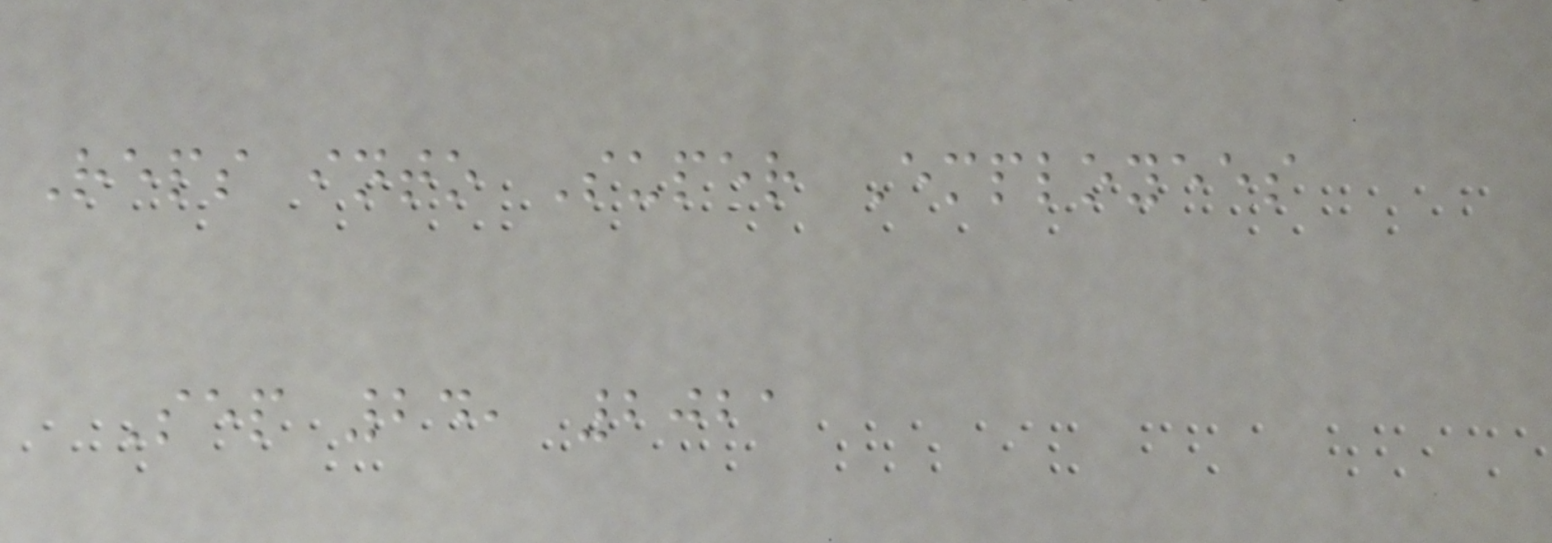Reps into Super Employees
Sep 24, 2021
